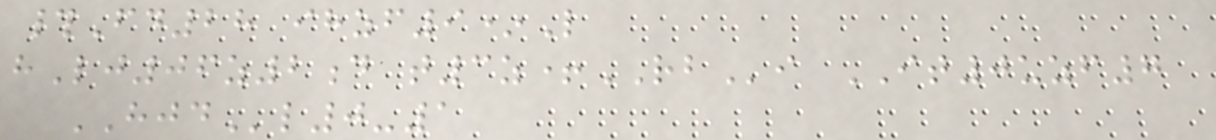#Fd28 ihzf9*L
hLj06z2d t3z+RBi IT0uzf7
HJDl0-1
